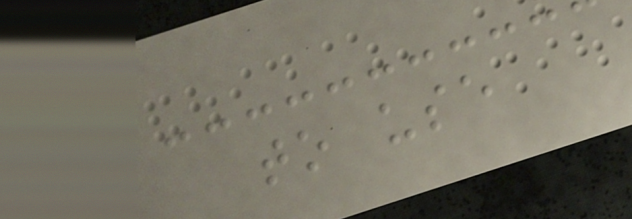to use
